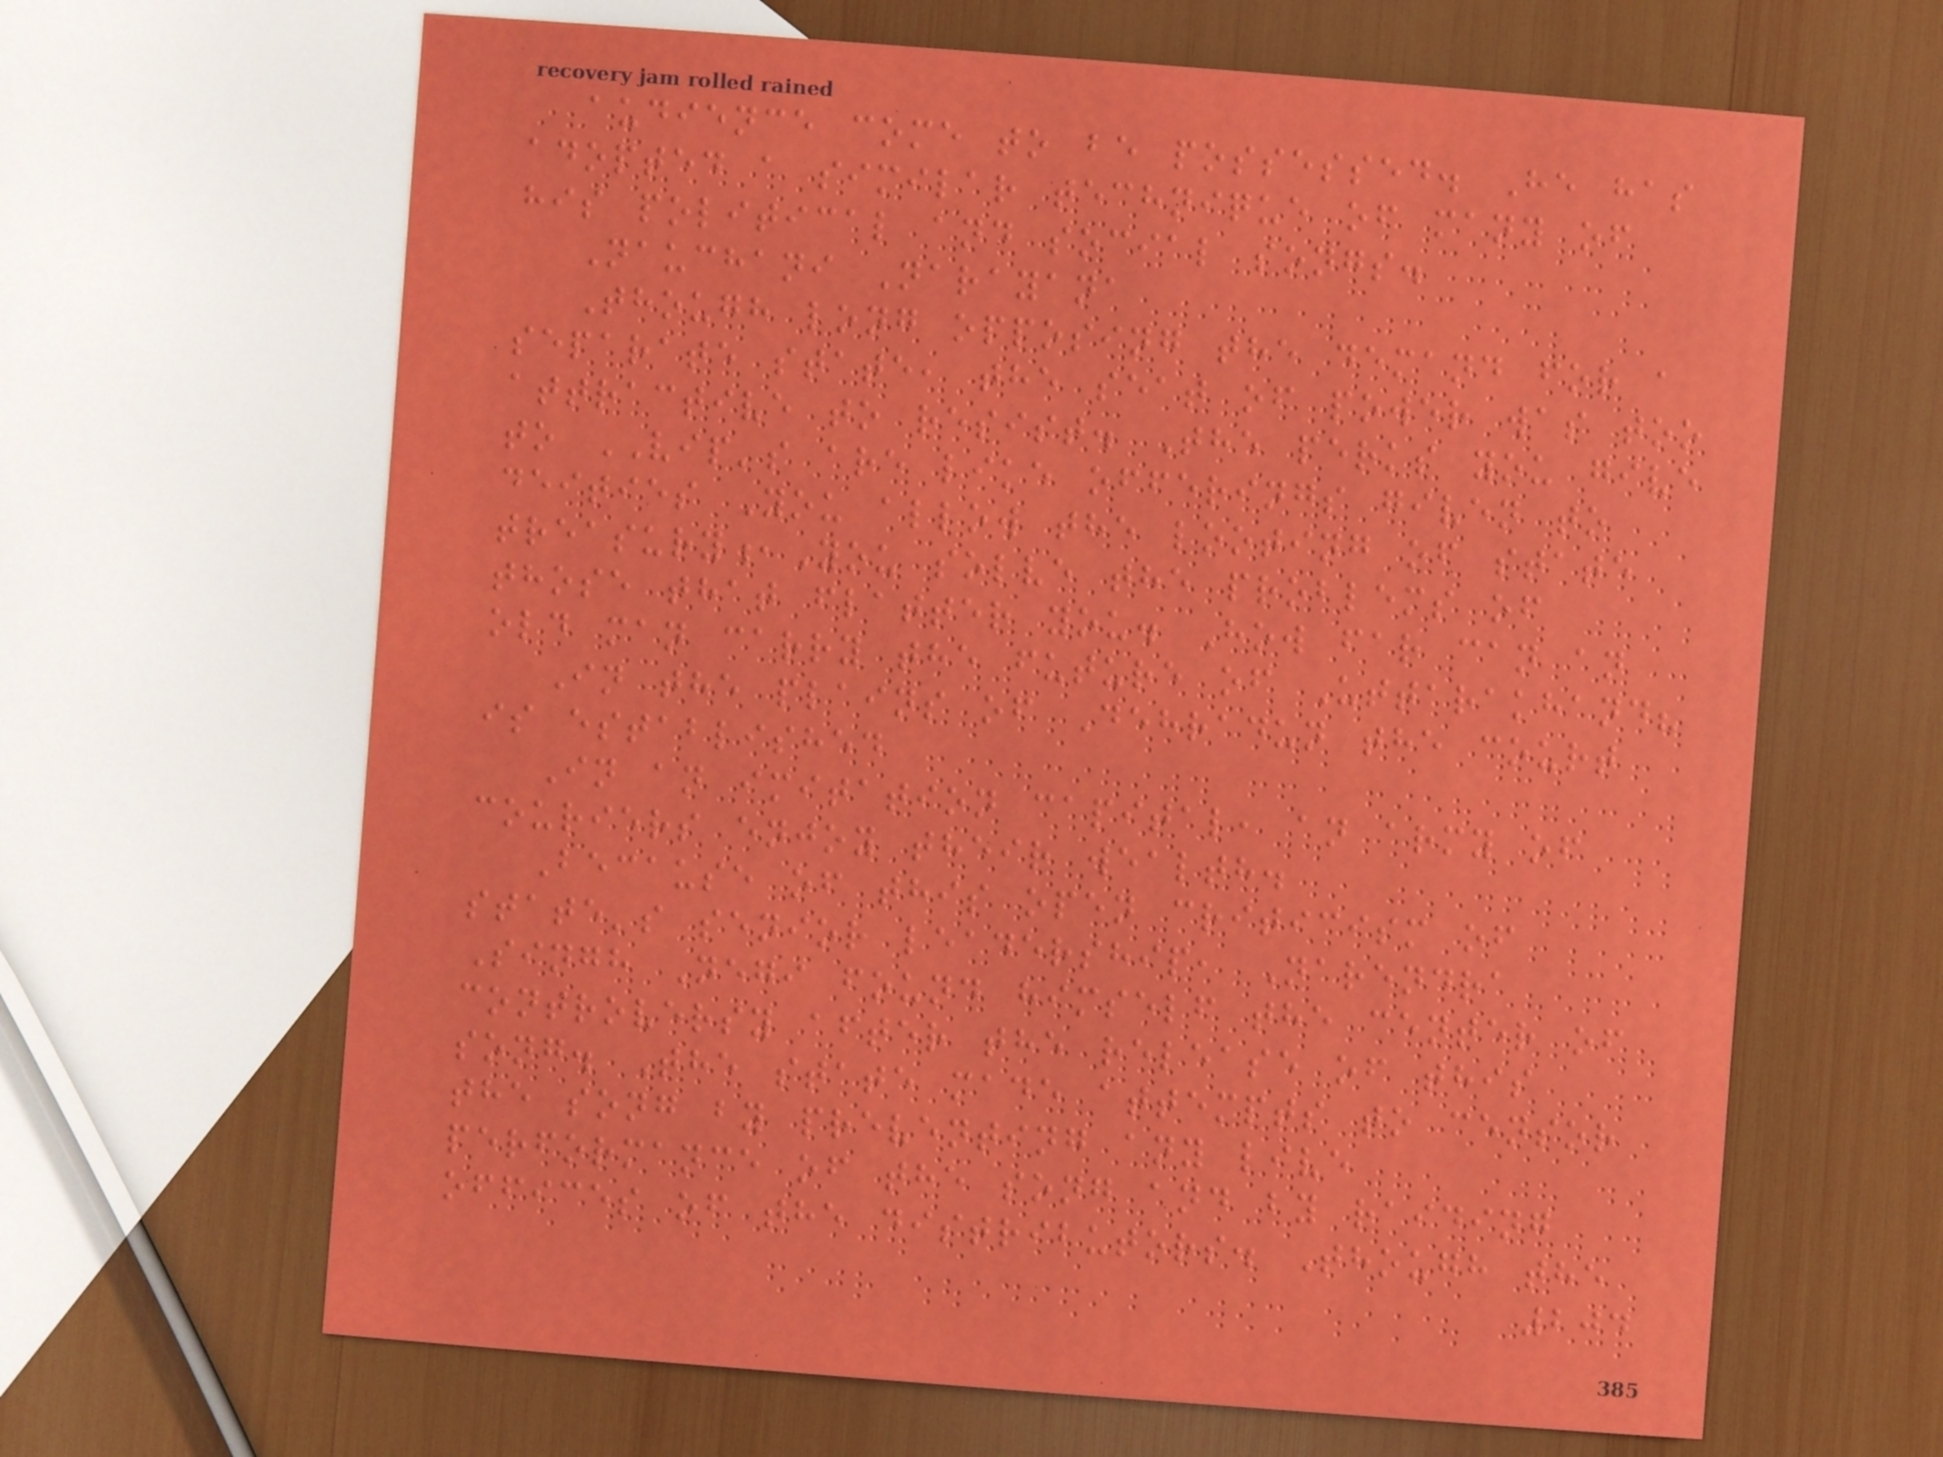audience come to be possessed. He has
adopted a similar technique of many of
his political and social songs.
Nauchani Narayana
Though long opposing the demand for a
separate state, the seat of power was too
attractive to resist. The perks you give
to VIP's are like offerings given to
deities You allow the looting of state
treasury,You solve the problems of
those that flatter you. How far can an
old man carry the future of Uttarakhand?
In the plains of Dehradun the court
is established
In an imitation capital, an army of
couriers enjoy their wealth.
Because of this open criticism of
state's senior leadership, Narendra
Singh Negi found himself the center of
controversy after the release of this
song. The state made attempts to censor
the song by preventing any live
performance of the song and by raiding
offices of the distributors. Though the
204
